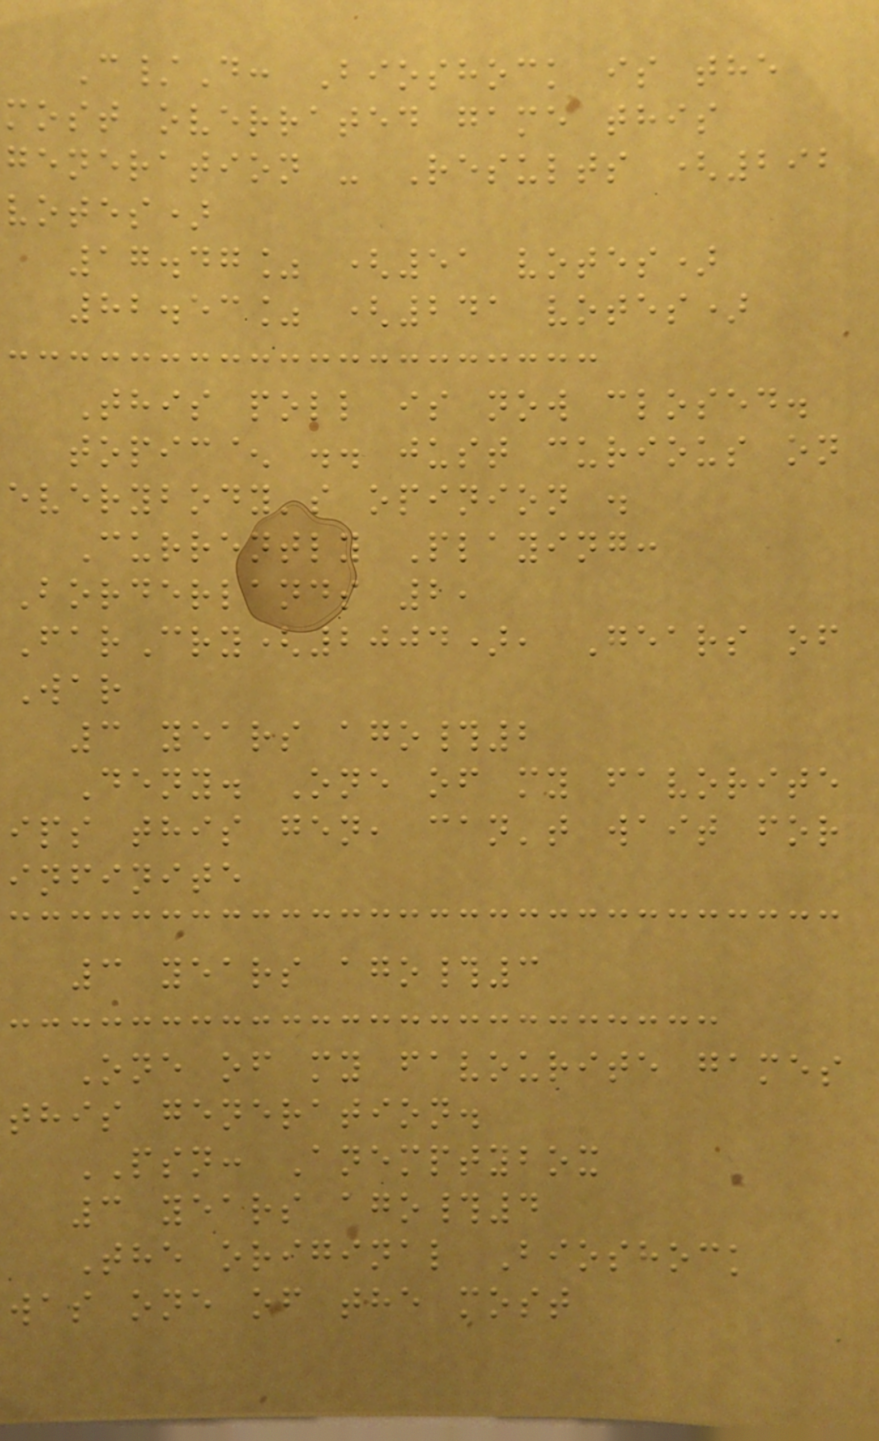C/D: Bioshock is the
most overrated game this
generation - Results (292
votes)
17.47% (51 votes)
82.53% (241 votes)
This poll is now closed.
topic^ .. just curious on
everybody's opinion .
Currently Playing:
Borderlands 2,
FarCry(2004), Gears of
War
3 years ago#2
Deny. One of my favorite
ips this gen, can't wait for
infinite
3 years ago#3
One of my favourite games
this generation.
PSN: Anemptybox
3 years ago#4
The original Bioshock
was one of the most
